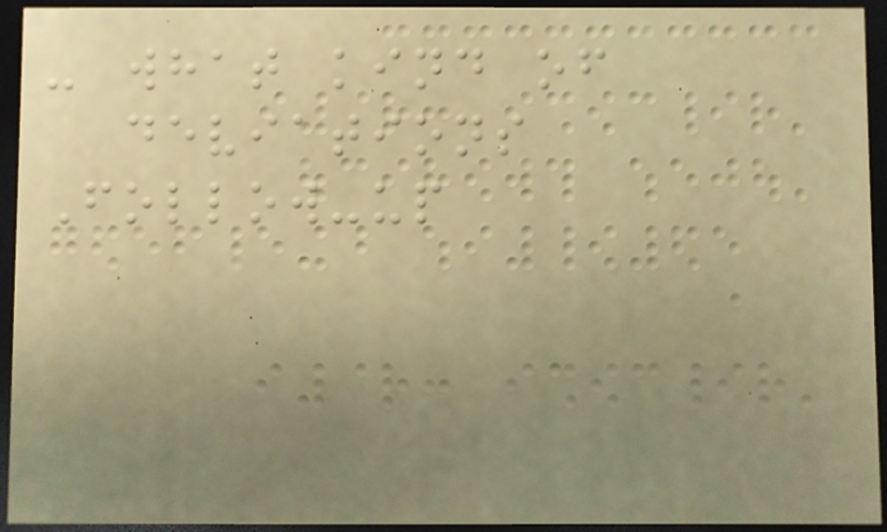- what kind of
deviations
Follow-up
